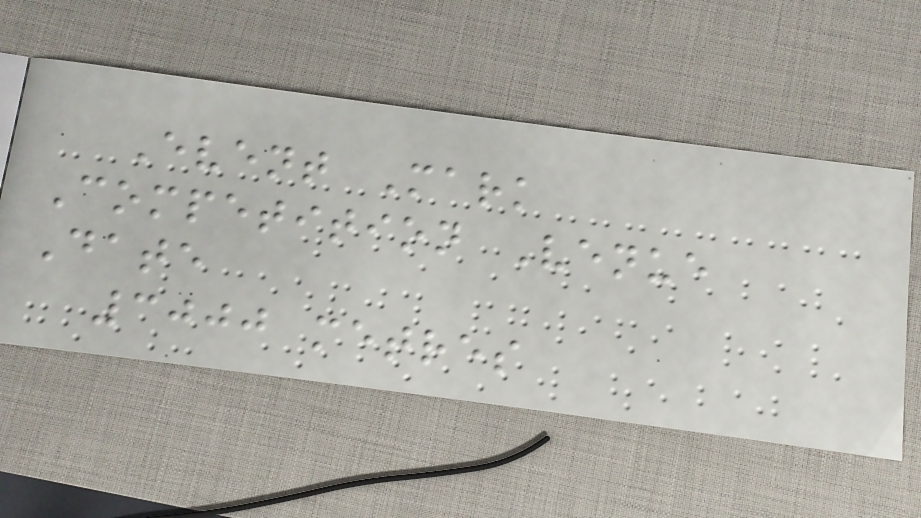Event Mark
Competition Venue
Date
3000 metres
